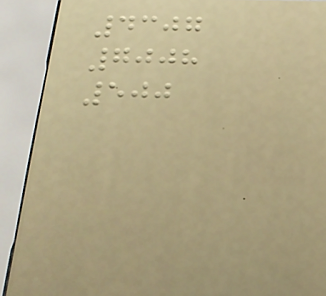4307
7008
500
